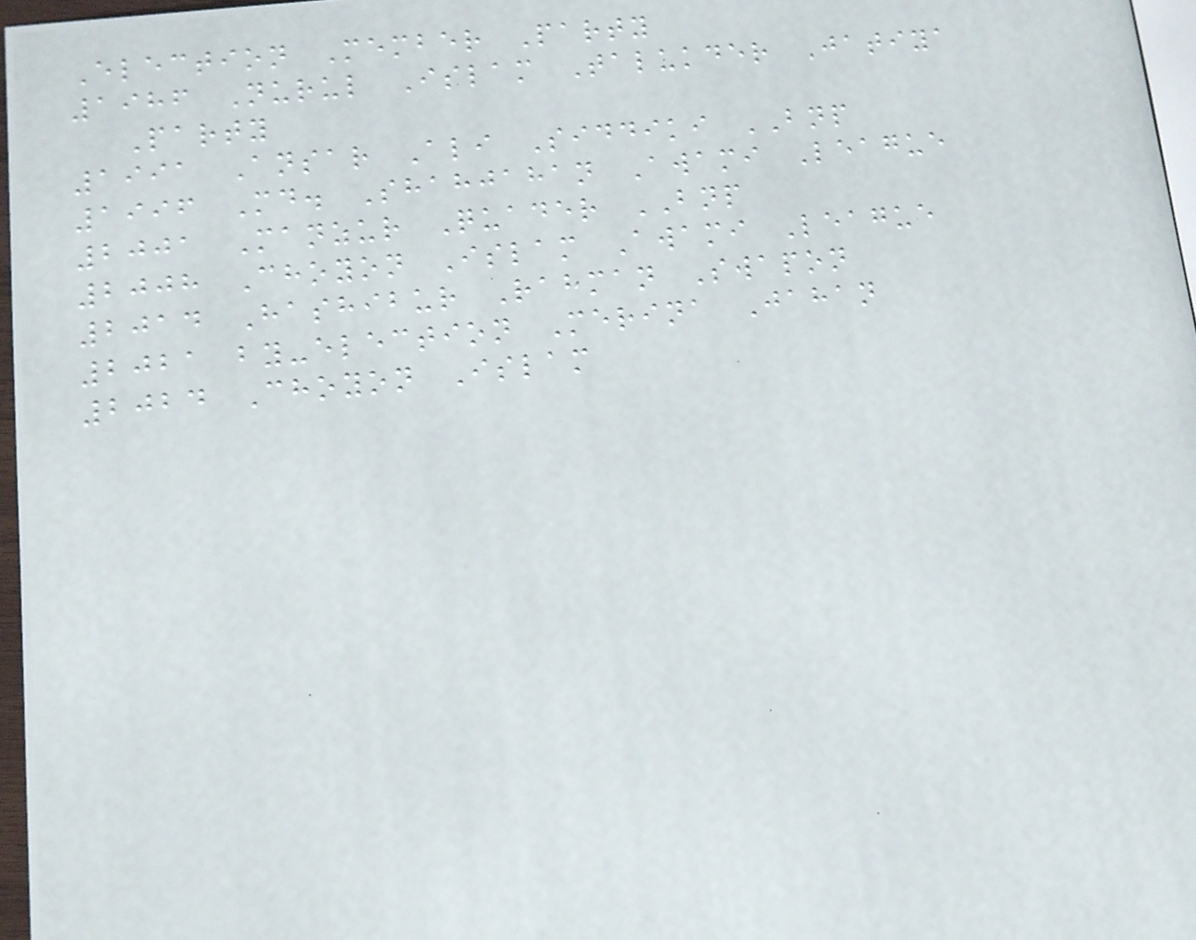Election Member Party
1986 Nurul Islam Talukder Jatiya
Party
1991 Ansar Ali Siddiki BNP
1996 Md. Shahjahan Awami League
2001 Manzur Quader BNP
2008 Choyon Islam Awami League
2014 Hashibur Rahman Swapon
2021 by-election Merina Jahan
2024 Choyon Islam
